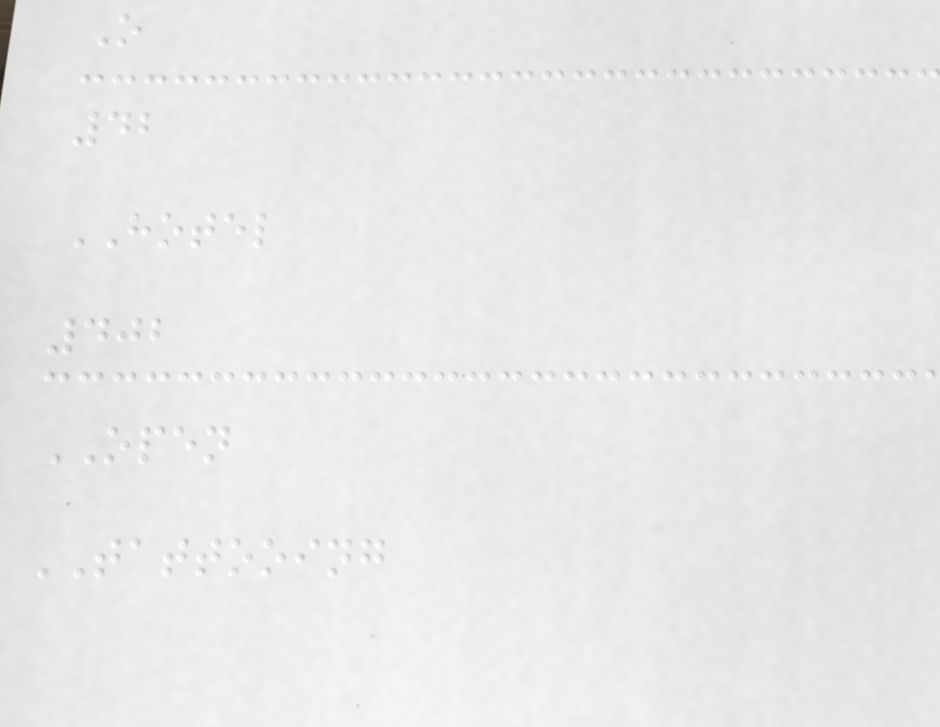O
42
HOTEL
402
OPEN
TATTOOING
